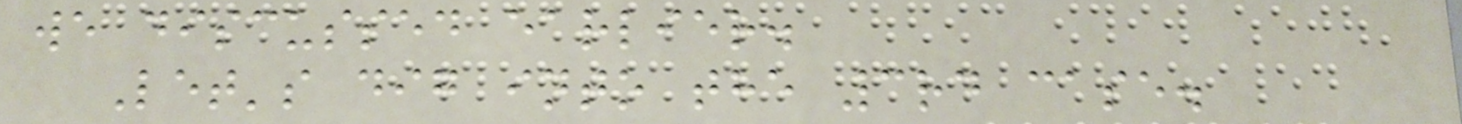we discussed earlier.
Let's dig into the 3rd case.
